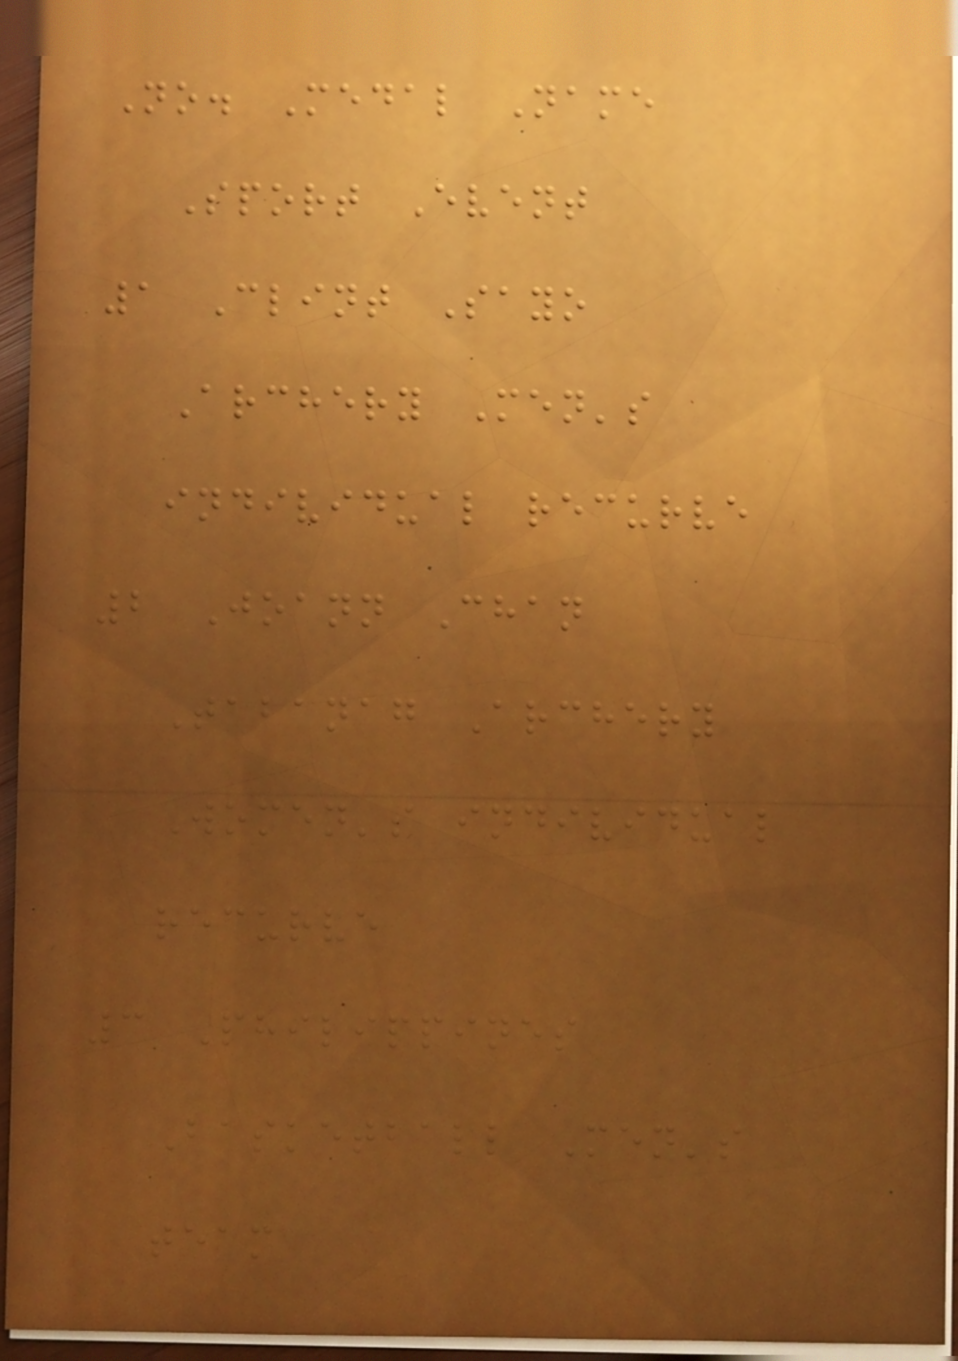No. Medal Name
Sport Event
1 Clint Sayo
Archery Men's
individual recurve
2 Joann Chan
Tabanag Archery
Women's individual
recurve
3 Philippines
Basketball Men's
team
